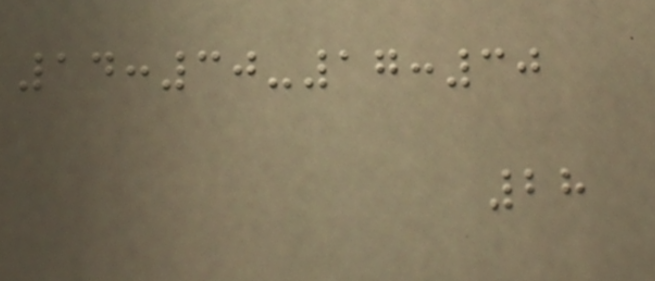14:30-17:30
28
